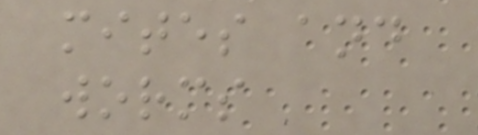mites and
worms
